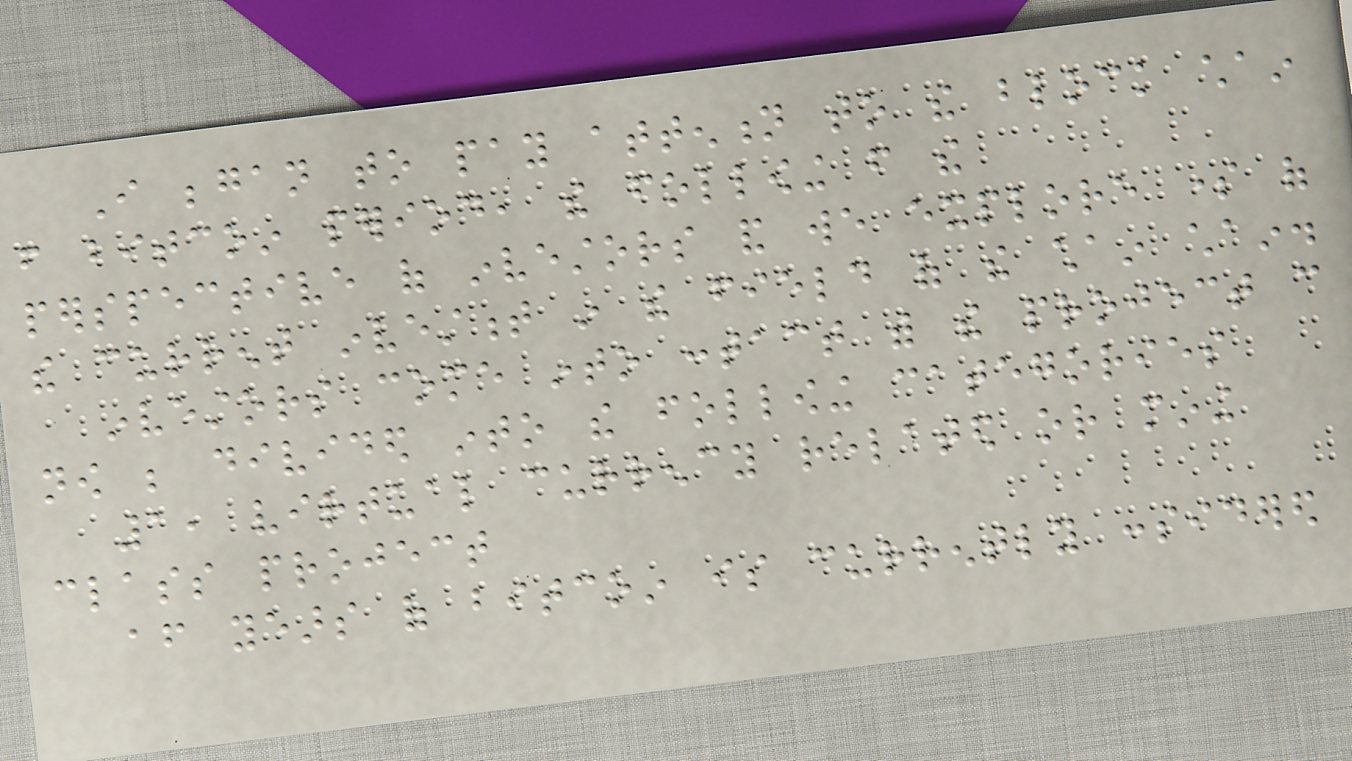I began to pay attention to the block chain
from bitcoin period, the following from the
perspective of investors and we explore some of
the current investment in the field of the chain chain.
investors come into contact with the project can
now be divided into the following categories
1, virtual currency related or mining
class project
after years of bitcoin is currently considered
